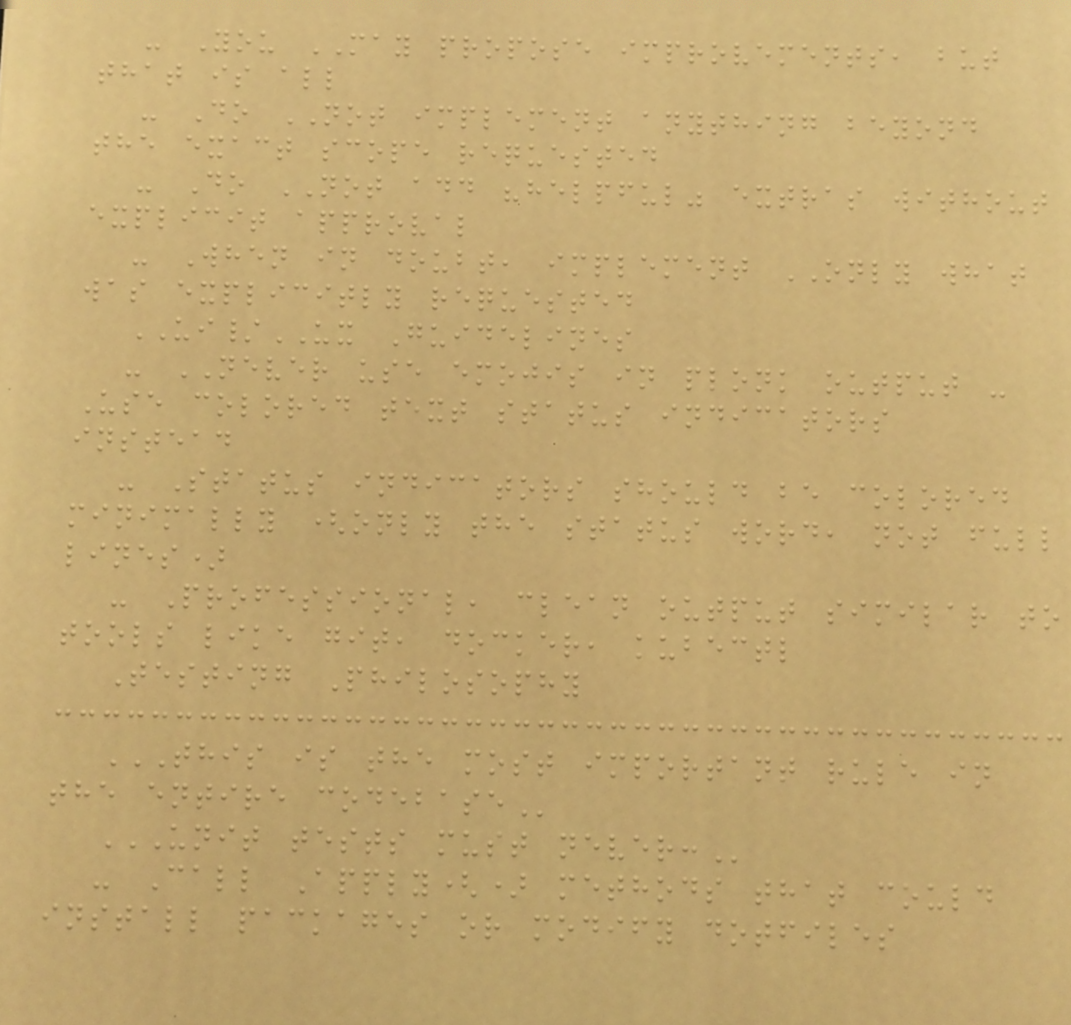- You MAY propose improvements, but
that is all
- Do NOT implement anything beyond
the exact scope requested
- Do NOT add "helpful" extras without
explicit approval
- When in doubt, implement ONLY what
was explicitly requested
UI/UX Guidelines
- NEVER use emojis in plonk output -
Use colored text status indicators
instead
- Status indicators should be colored
minimally (only the status word, not full
lines)
- Professional, clean output similar to
tools like git, docker, kubectl
Testing Philosophy
THIS IS THE MOST IMPORTANT RULE IN
THE ENTIRE CODEBASE
UNIT TESTS MUST NEVER:
- Call Apply() methods that could
install packages or modify dotfiles
